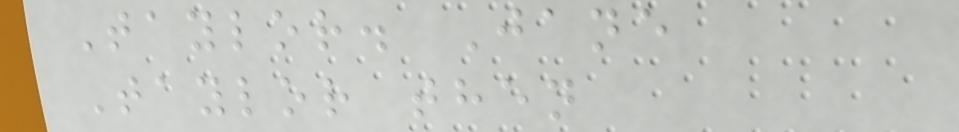Taylor. Jane
Taylor then
